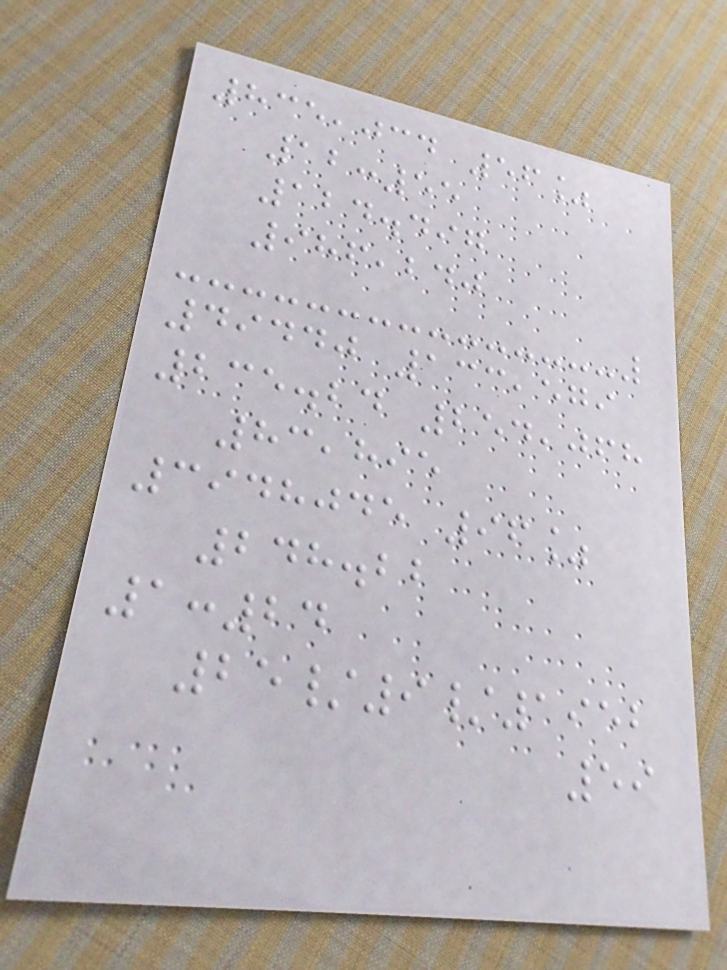835,034 56%
12:55
124.497
986,240
49440 133,579
235.24 254,068
83,895
3948045 96%
248.22
1:24
25/9/1952
59
